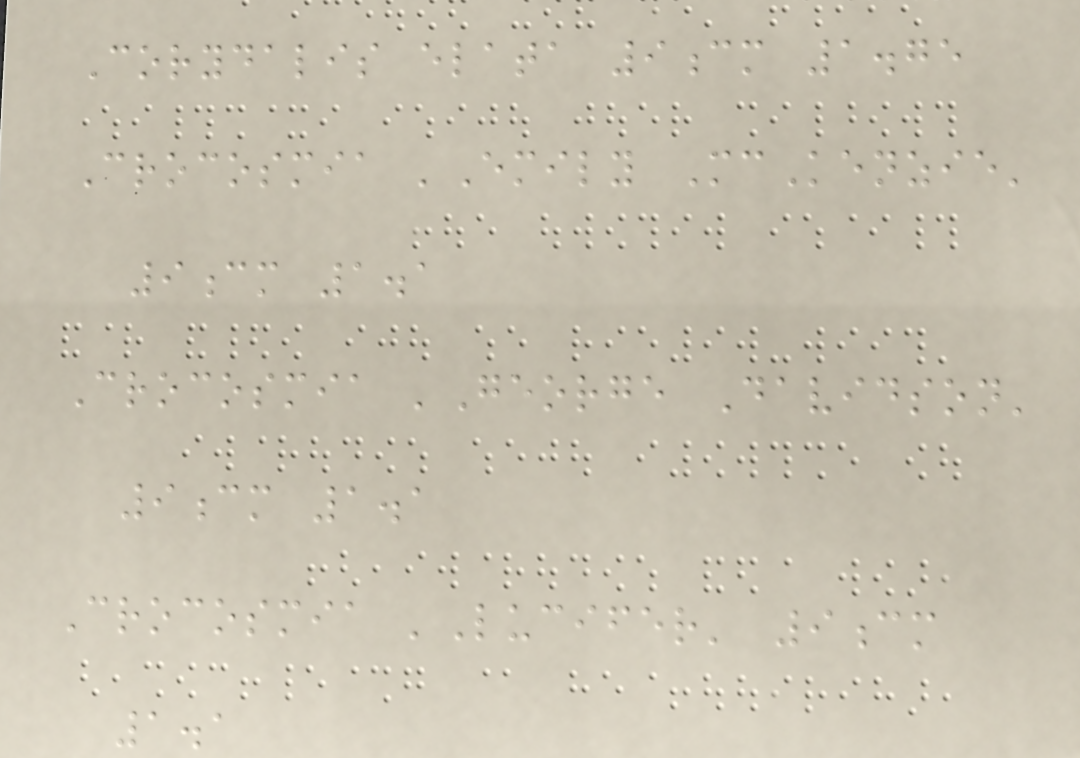Corydalis elata 9cm 1.75
Crocosmia 'Emily McKenzie'
9cm 1.1
Crocosmia 'George Davidson'
9cm 1.1
Crocosmia 'Lucifer' 9cm
1.1
